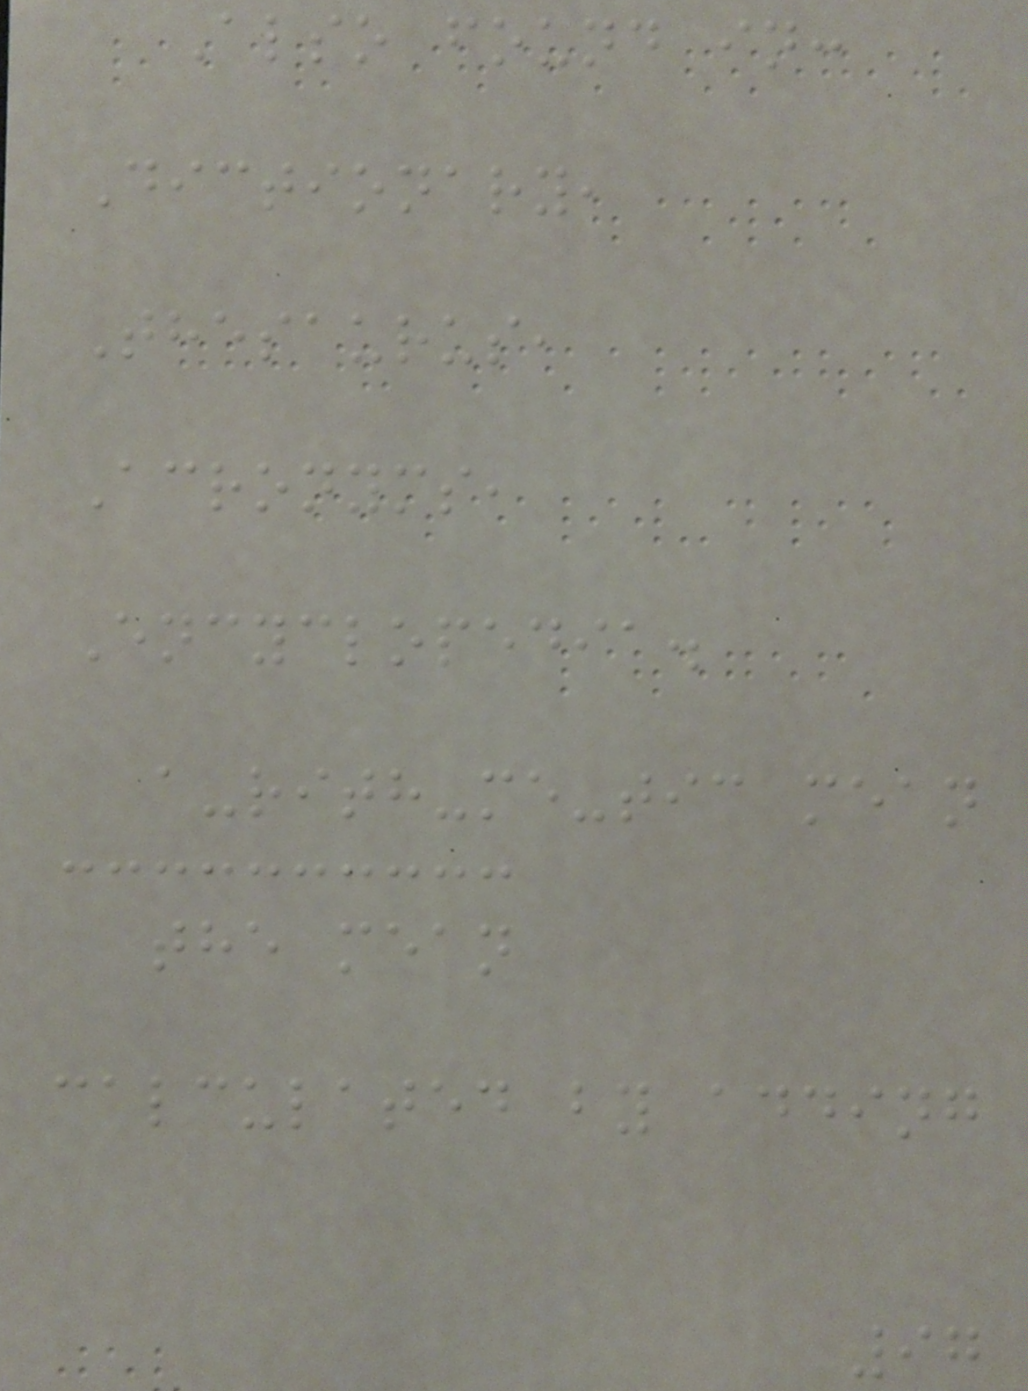Also found in:
Dictionary,
Thesaurus,
Acronyms,
Encyclopedia.
a-rith-me-tic mean
the mean
calculated by adding
97
